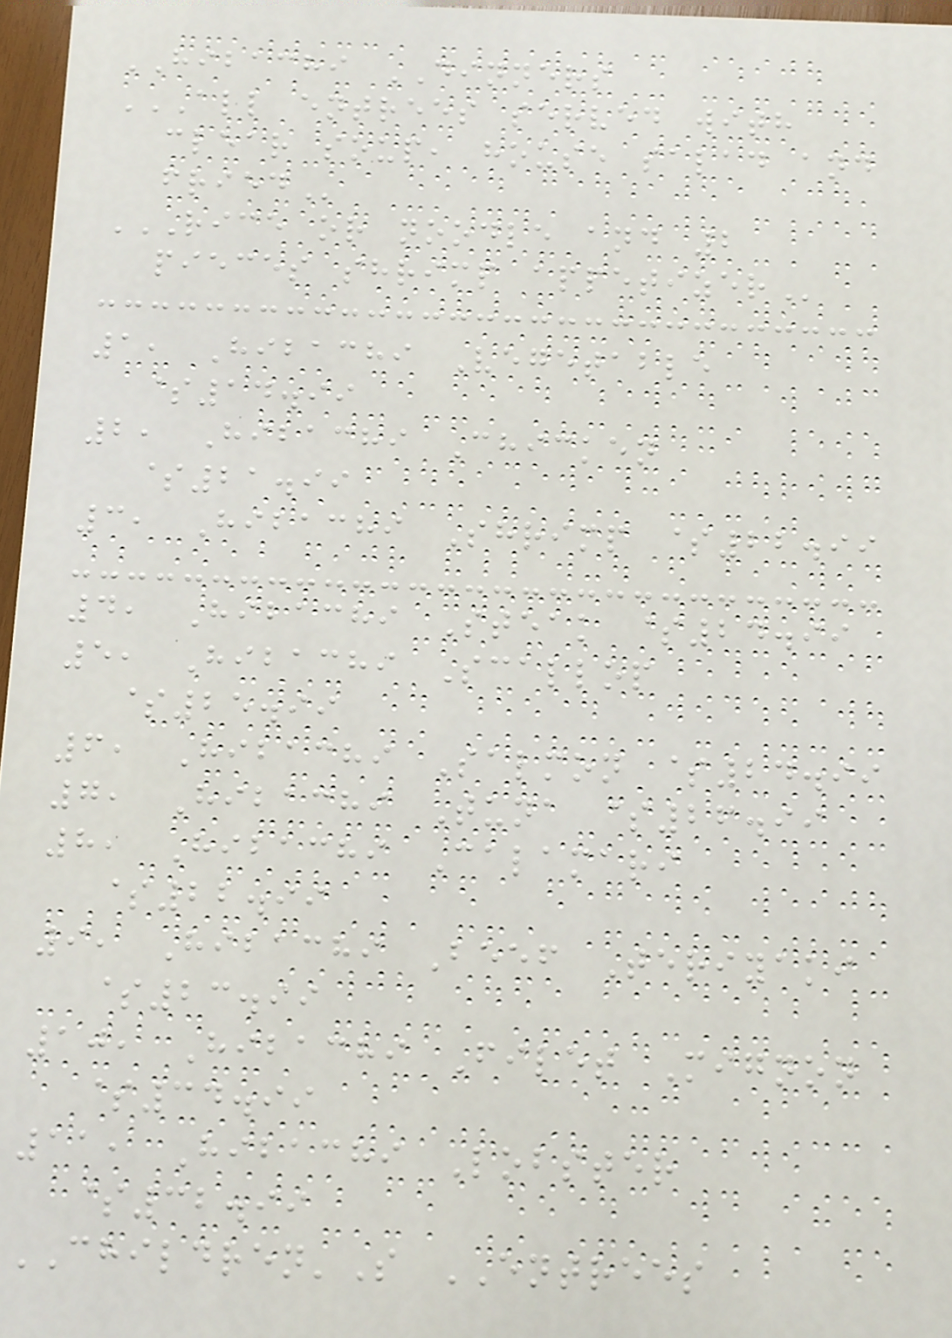HIBACHI DINNERS
ALL ENTREES SERVED WITH
CLEAR SOUP, HOUSE SALAD AND
FRIED
RICE OR NOODLE AND 2
PIECES SHRIMP APPETIZER
1, Hibachi Vegetable
$14.99
2, Hibachi Chicken
$21.99
3, Hibachi Shrimp $22.99
4, Hibachi Steak $24.99
5, Hibachi Scallop
$25.99
6, Hibachi Salmon $24.99
7, Hibachi Tuna $26.99
8, Hibachi Calamari
$22.99
9, Hibachi Beef Teriyaki
$23.99
10, Hibachi Filet Mignon
$34.99
11, Hibachi Lobster
$32.99
CHILDREN'S ENTREES
